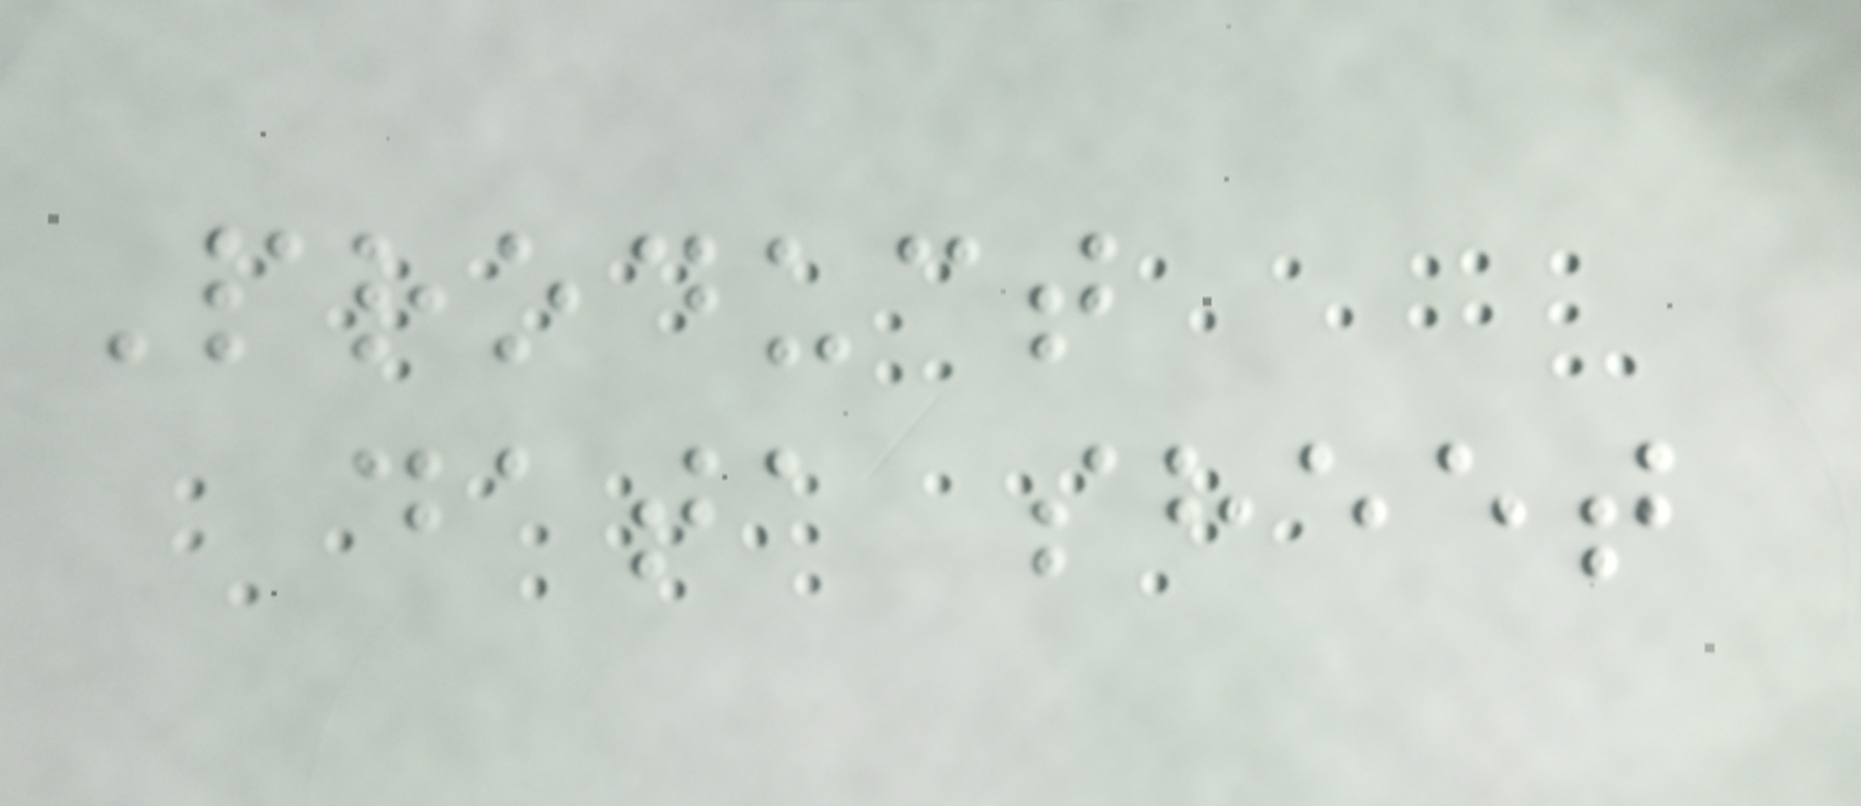Product
data sheet
